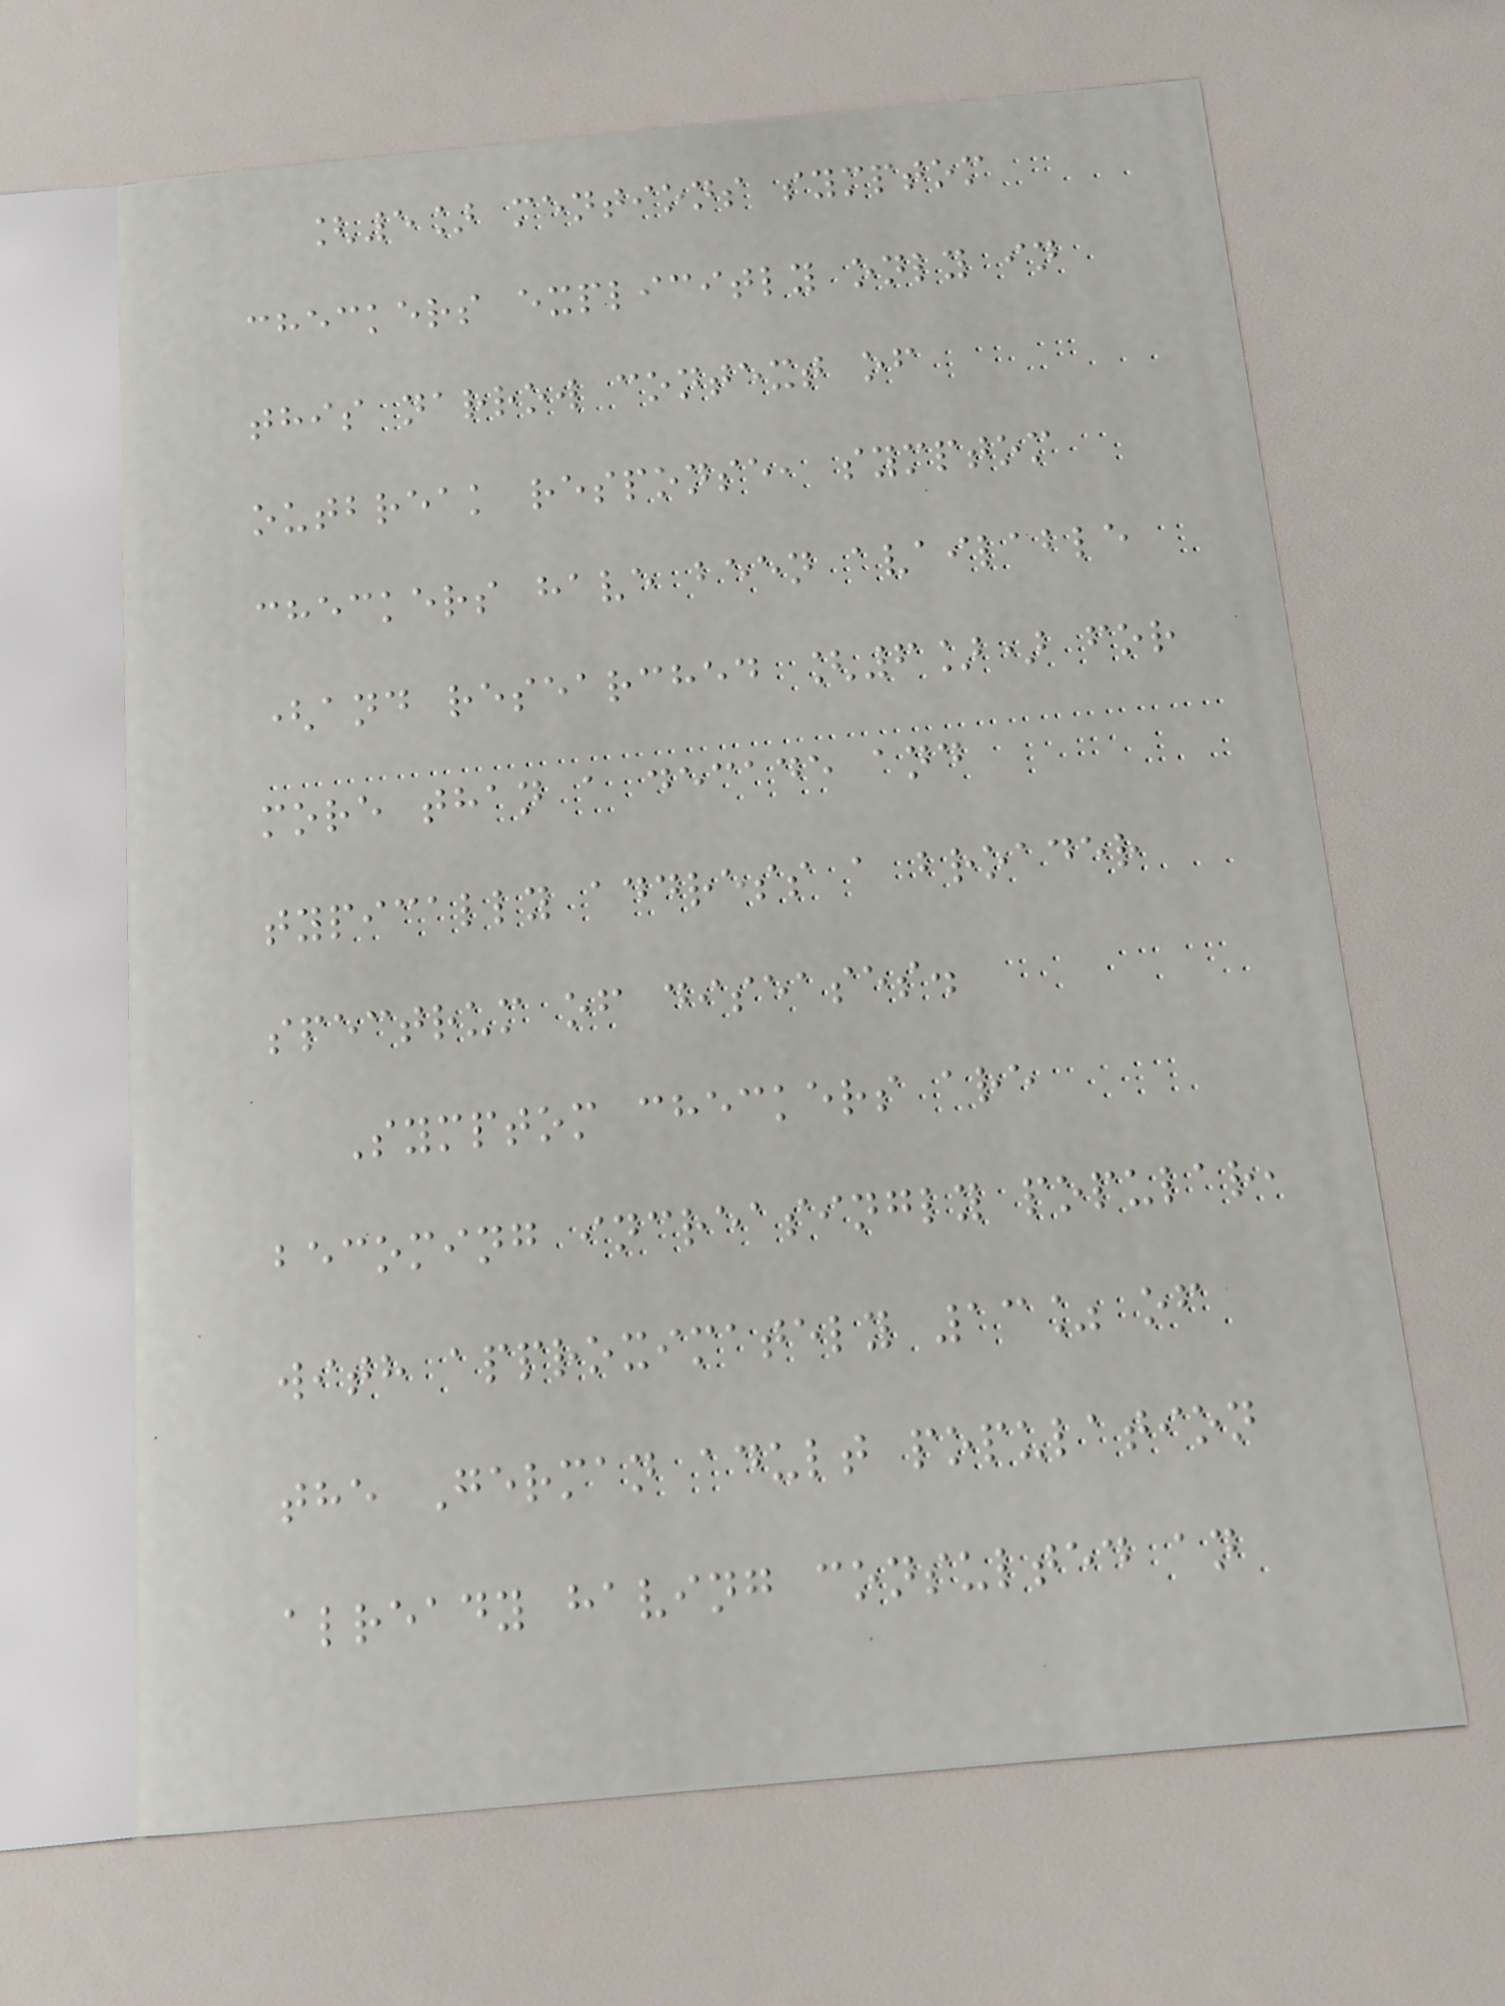[5] mentions symptom
checkers explicitly only in
this narrow context of
outbreak response, symptom
checkers have been available
(and researched [6]) for
more than a decade and
typically address a broader
spectrum of diseases.
Symptom checkers are
becoming increasingly popular,
with approximately 13% of
the German adult population
already having consulted an
